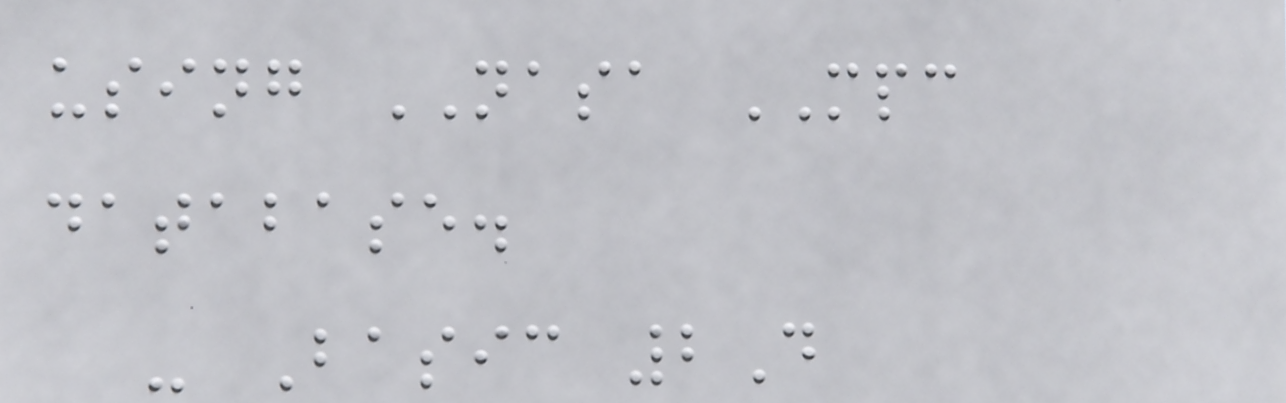using NASA MPC
database.
- Basic 2D
